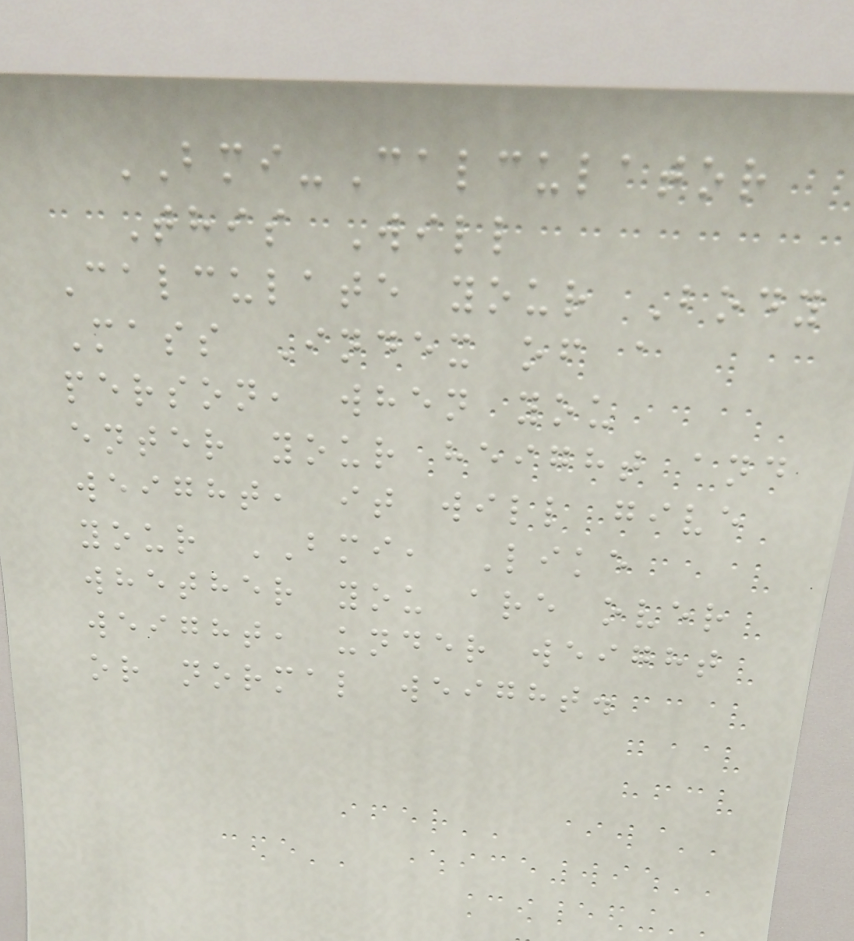BMI-Calculator
This Will
Calculate your Body
Mass Index of a
person, when you
enter your height and
weight, it will give
your BMI, Like
whether you are over
weight, under weight
or normal weight.
